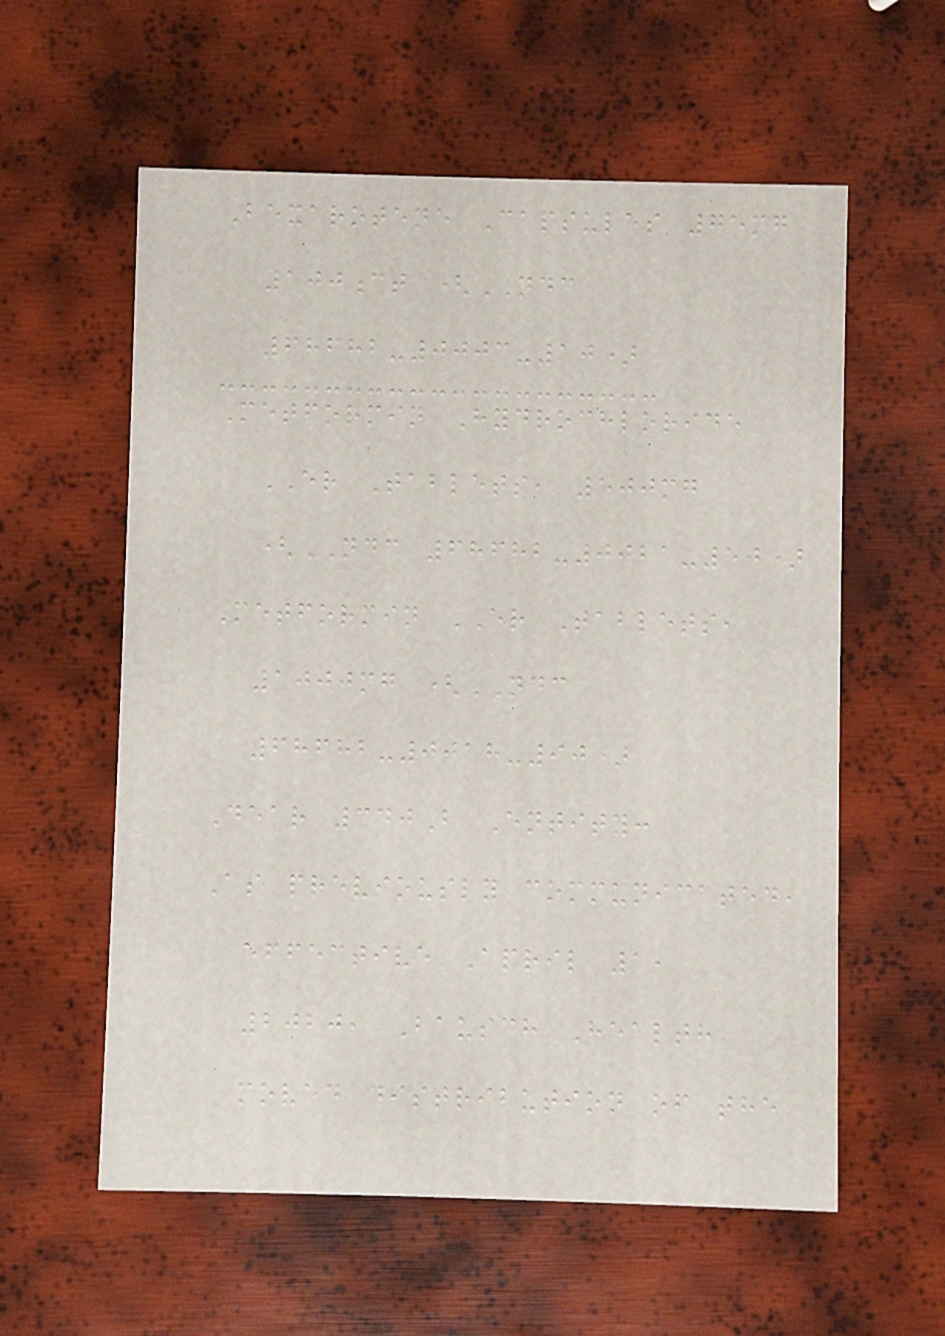Bexarotene Capsules 75mg
100ct (NDC
68682-0003-10)
Metformin Hydrochloride
ER Tablets, 500mg
(NDC 68682-0021-50)
Metformin ER Tablets,
1000mg (NDC
68682-0018-90)
Dear 340B Entity:
As previously communicated,
effective April 1,
2020, Bausch Health
moved distribution of the
